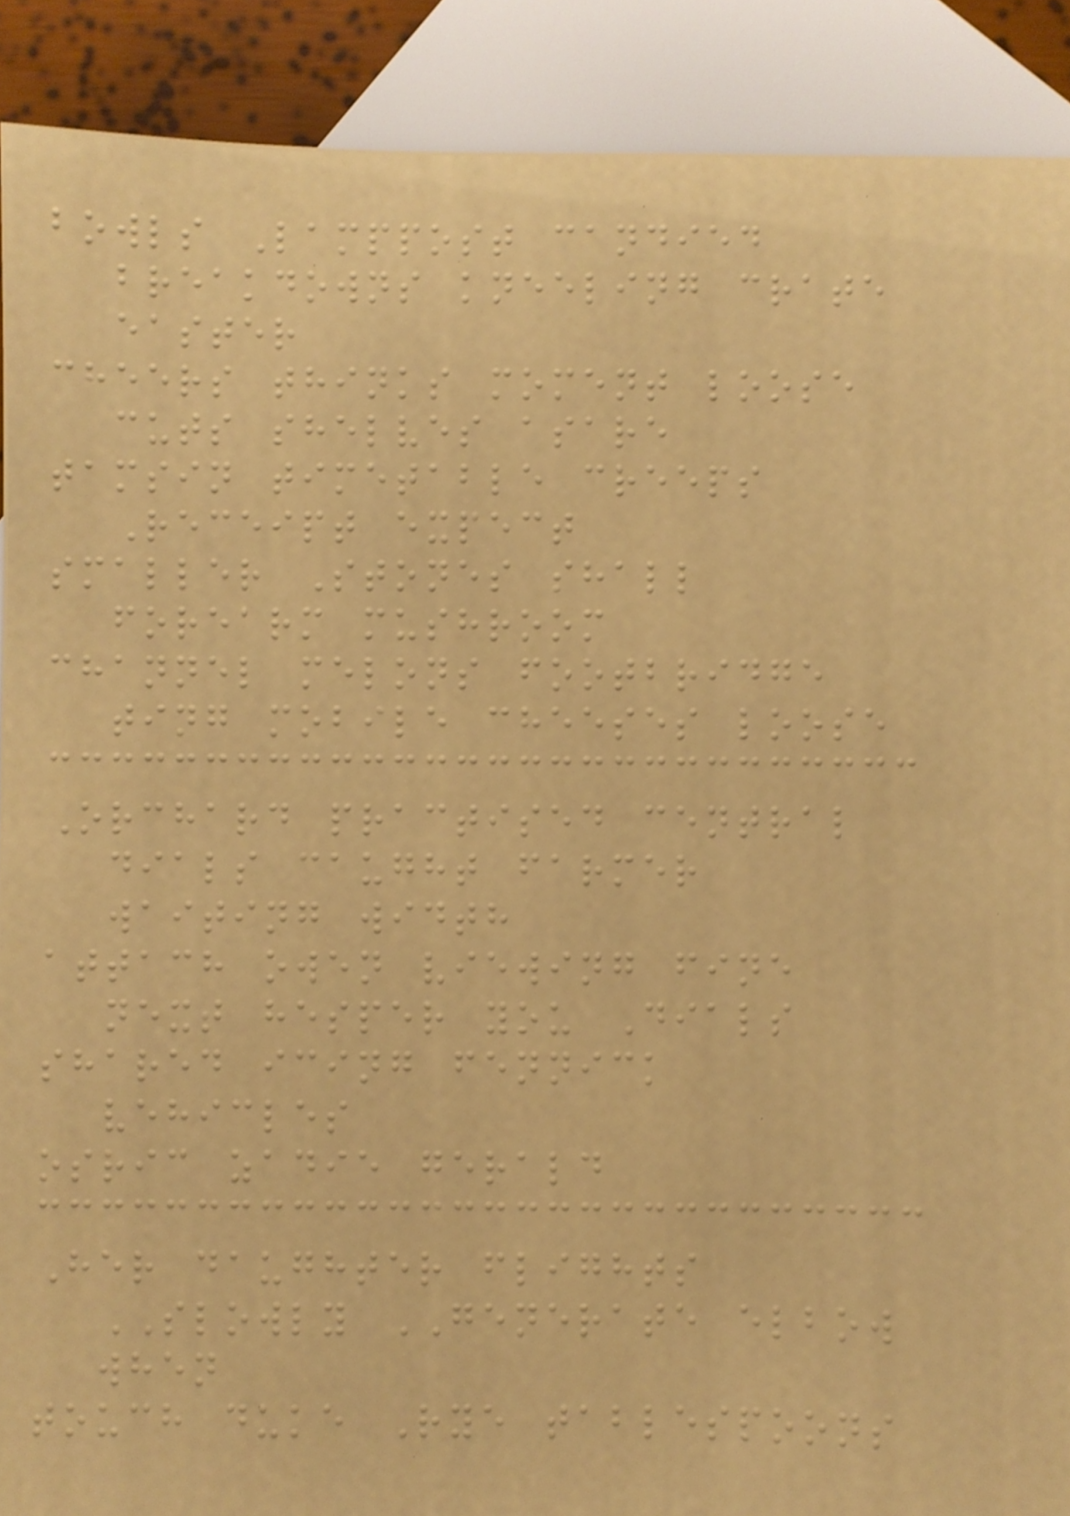bowls Lamppost candied
breakdowns kneeling crate
easter
cheers thinks moment loose
cuts shelves asare
tamsin timetable creeps
Receipt expect
smaller Stones shall
forearm mushroom
channel melons footbridge
ting mobile cheeses loose
Orchard practised central
dials caught farmer
waiting width
attach owen viewing fine
next hesper you Dials
shared icing fennick
vehicles
osric zadie gerald
Her daughter flights
SLOWLY GENERATE elbow
when
touch duke Rye tablespoons
